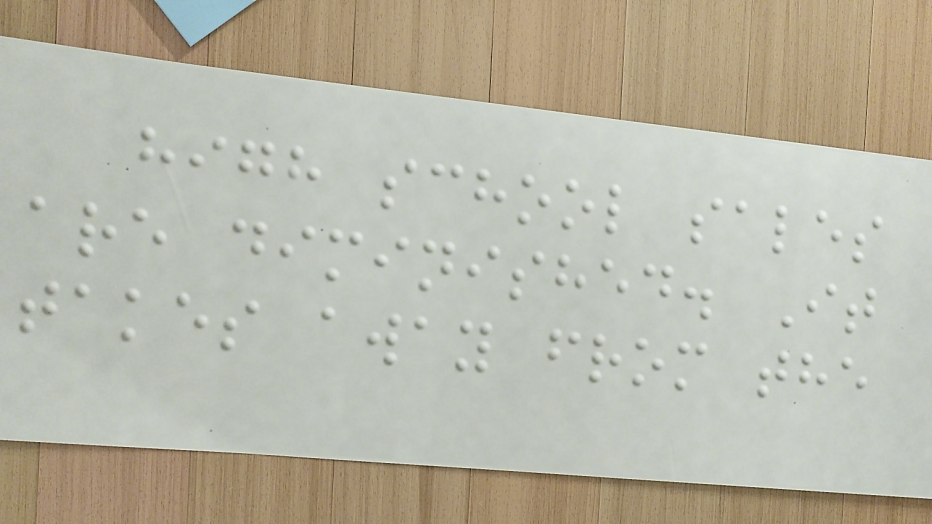high school sales
are diminished. It
takes away from the
